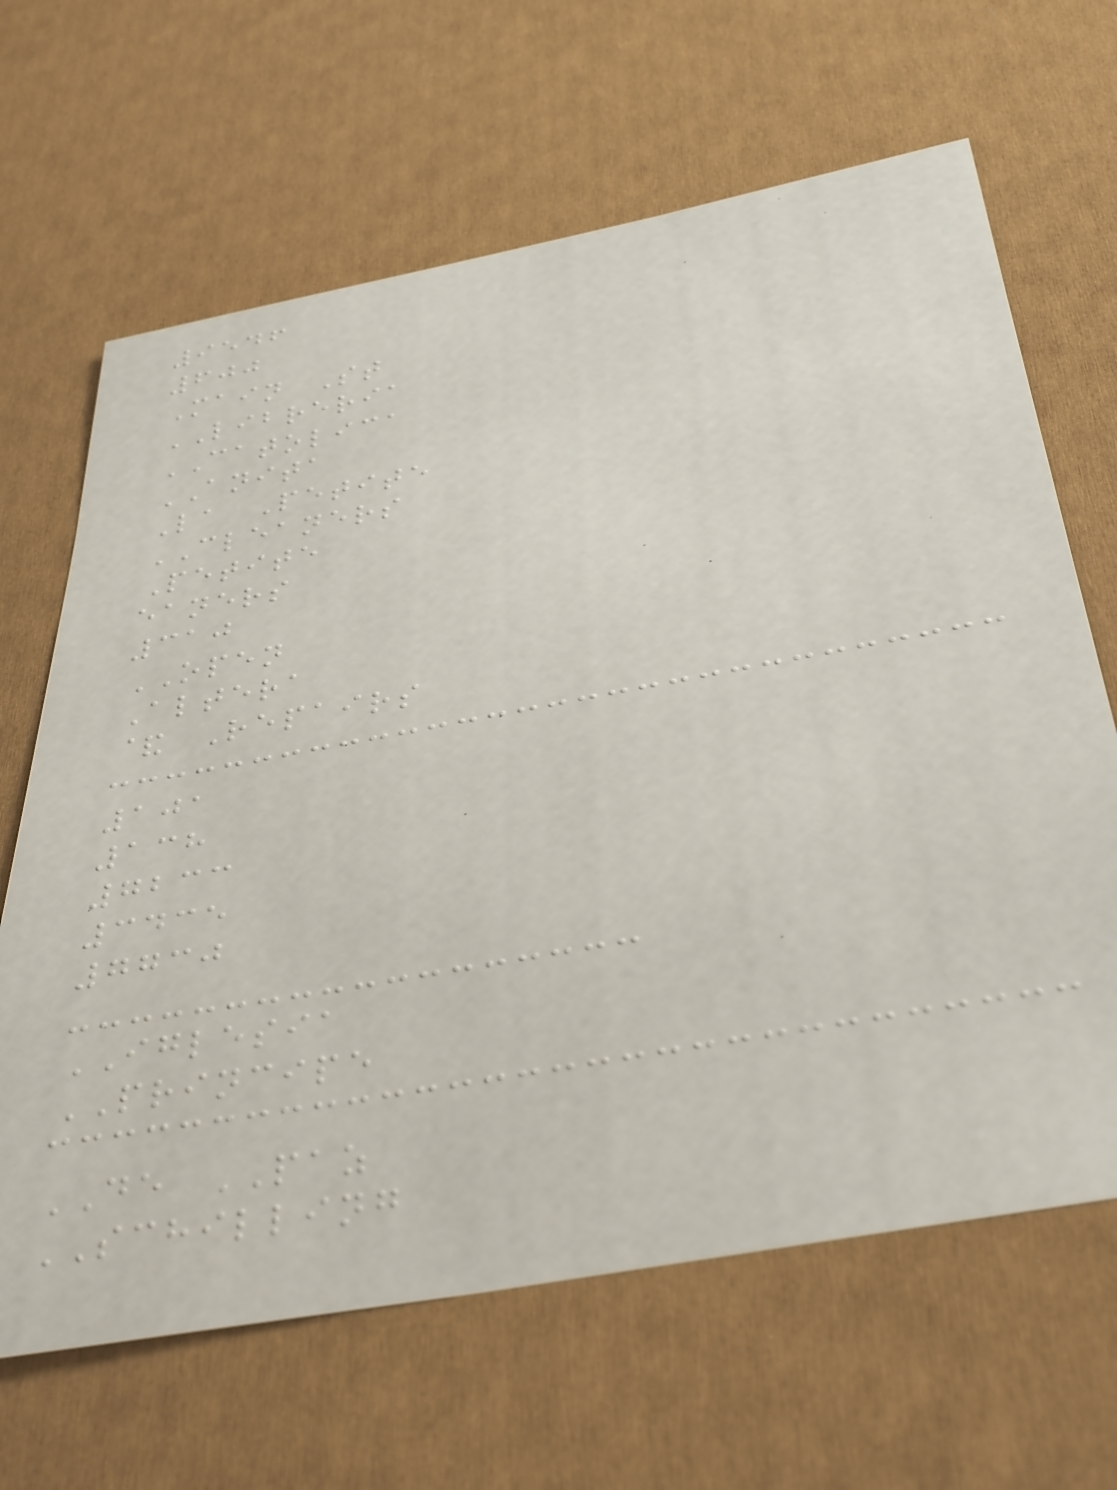9546
600
Main St
LIBRERIA
CATOLICA
ANITA
La Petite
CLEANERS
Petite
eaners
310
OPEN
Altera
& Repairs
101
138
7233
3435
7730
IGLESIA
PRINCIPE
DE PAZ
SCHILLING
